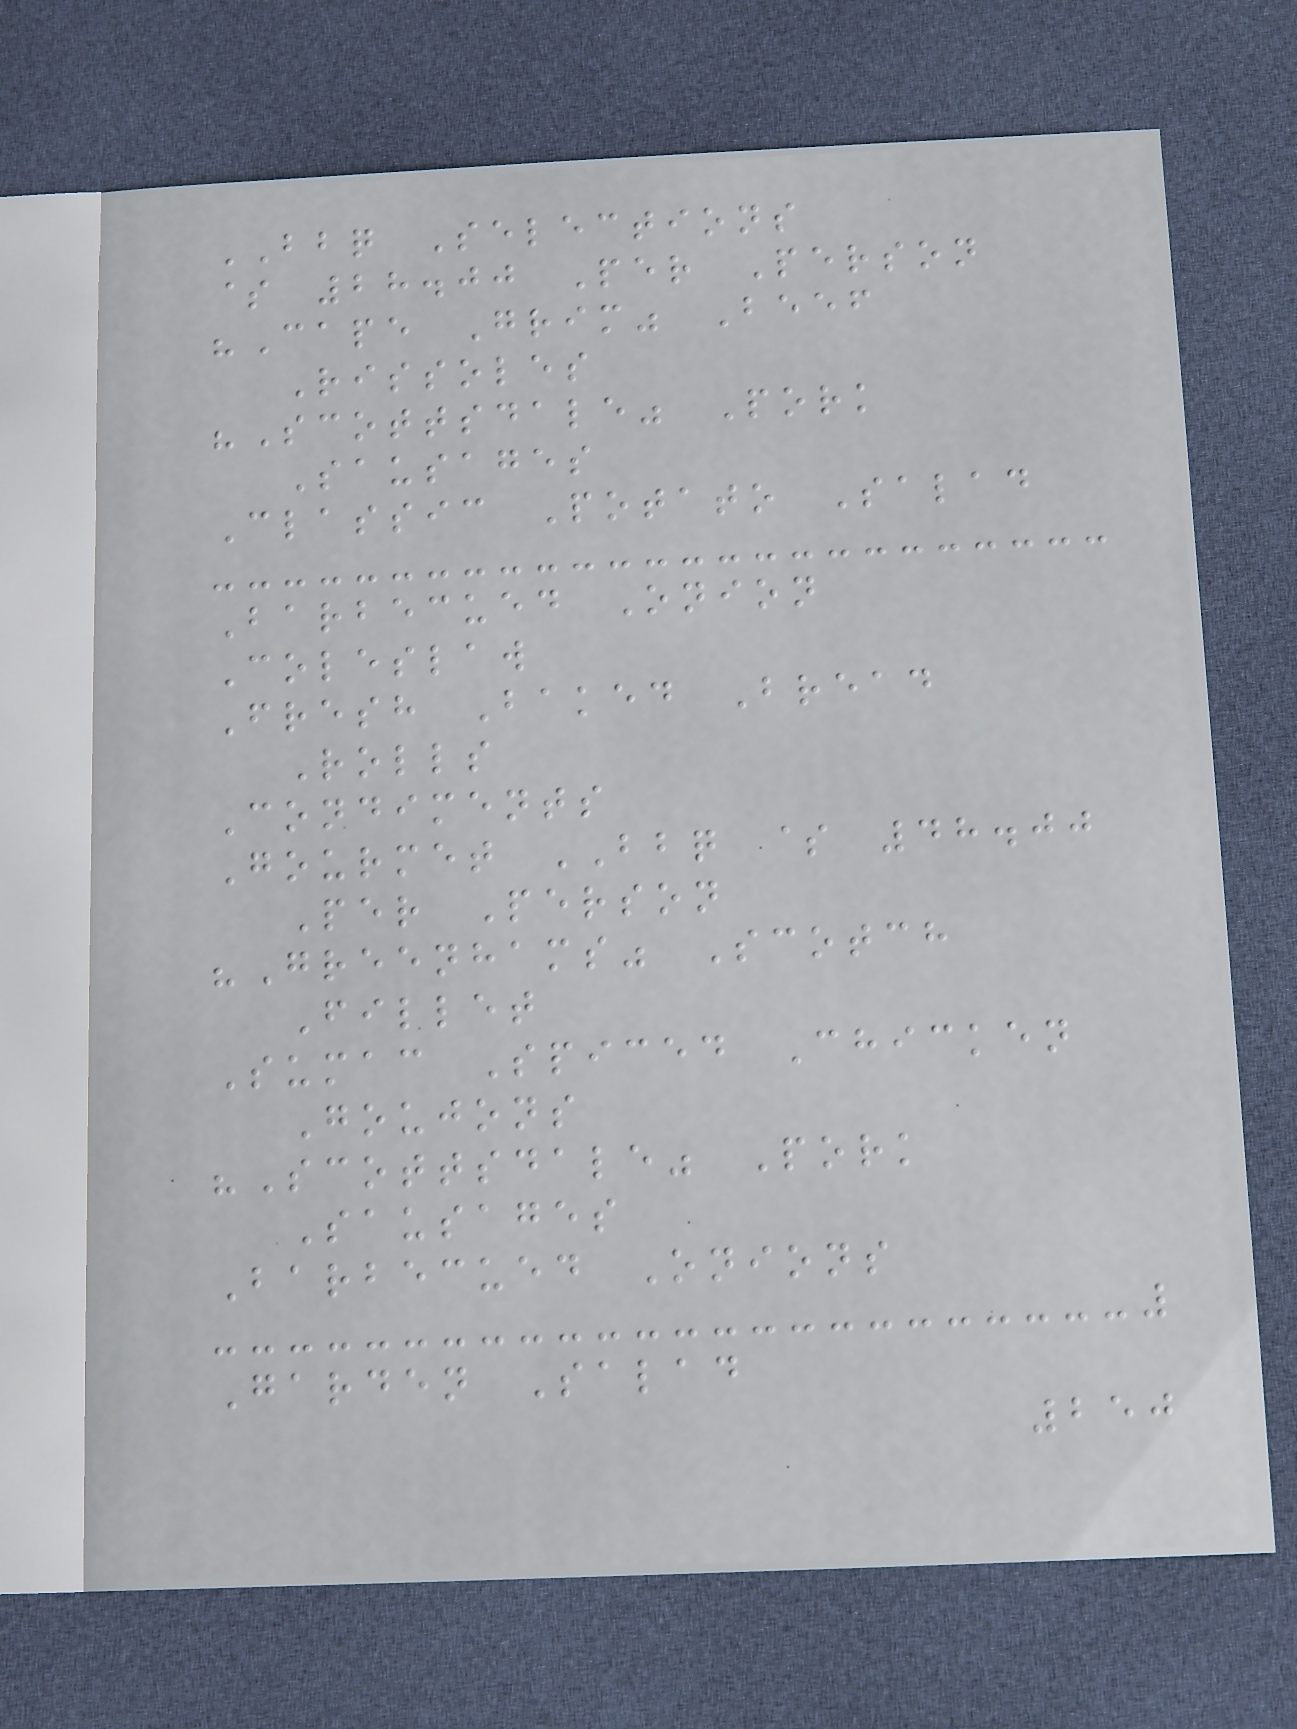BBQ Selections
$ 28.00 Per Person
"Cape Grim" Beef
Rissoles
"Scottsdale" Pork
Sausages
Classic Potato Salad
Barbecued Onion
Coleslaw
Fresh Baked Bread
Rolls
Condiments
Gourmet BBQ $ 48.00
Per Person
"Greenhams" Scotch
Fillet
Sumac Spiced Chicken
Goujons
"Scottsdale" Pork
Sausages
Barbecued Onions
Garden Salad
250
